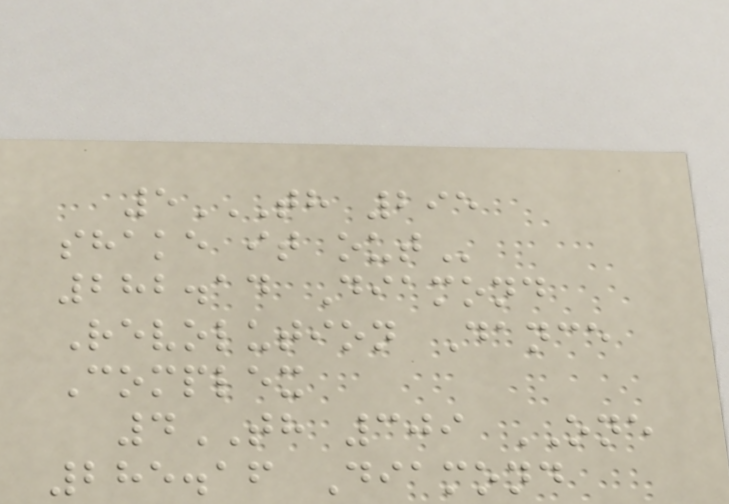5TH 295
SHAKE IT OUT
282.14 Diamond
Revolution Dance
Complex
4TH 309 ONE
285.16 Diamond
